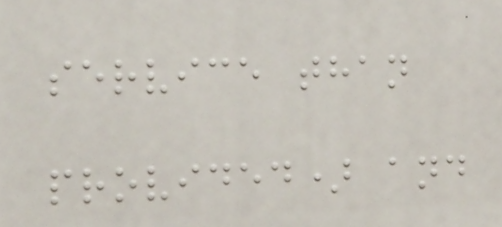service than
provided) and
